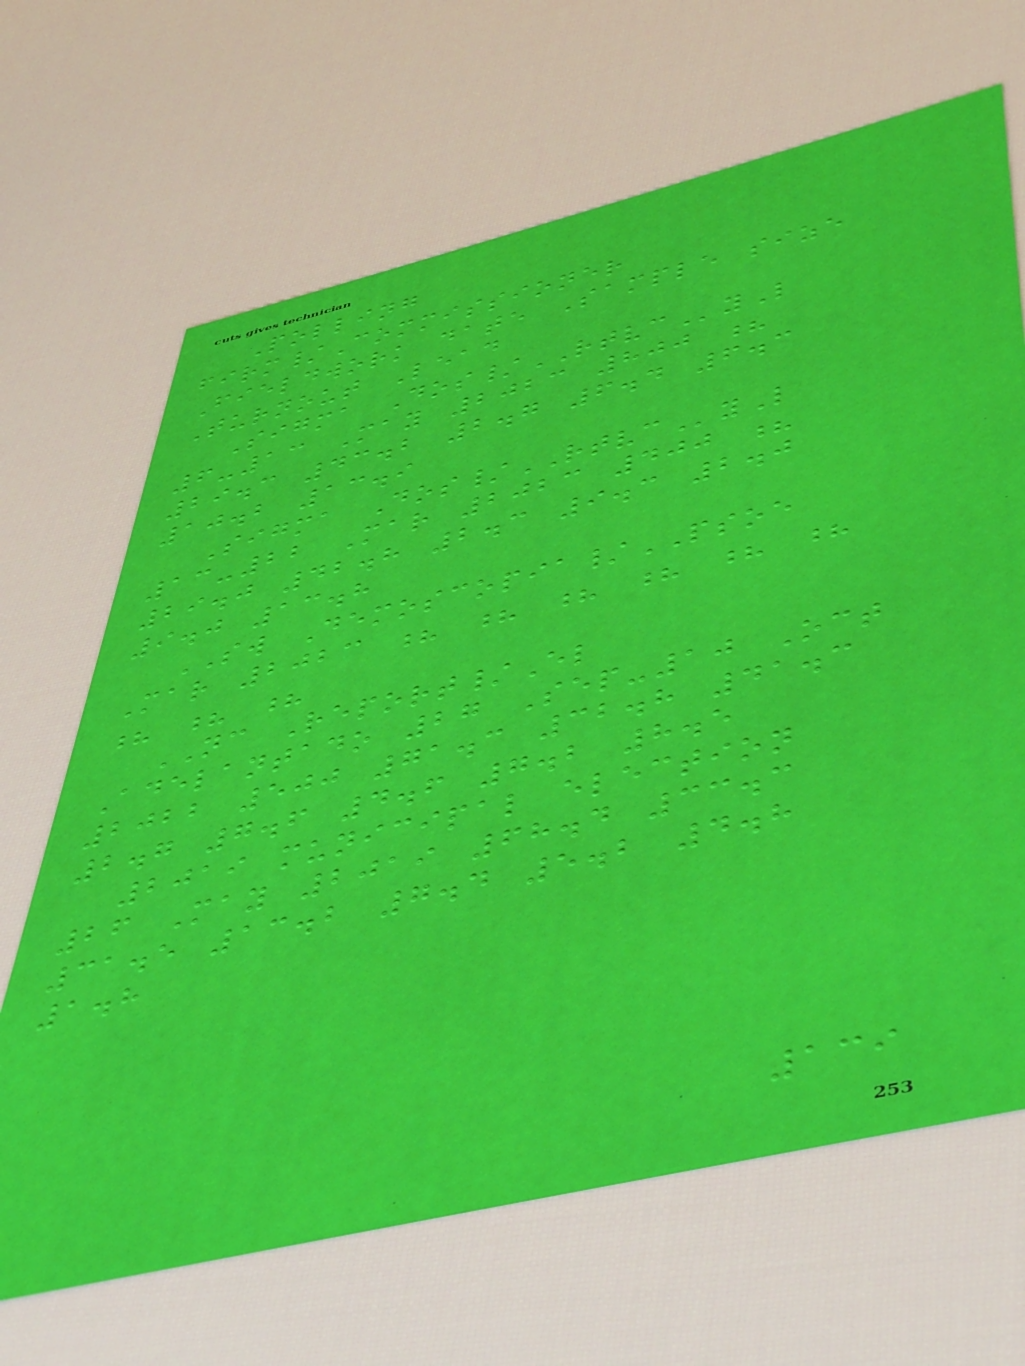Polling
firm/Commissioner
Fieldwork date Sample size
Turnout Lead
Sigma Dos/RTVCyL
6-13 May 2023 800 ?
29.3 43.2 2.7 6.4 6.3
10.2 13.9
Sigma Dos/RTVCyL
13-22 Mar 2023 400 ?
29.0 42.8 2.3 9.3 2.0
9.0 13.8
SW Demoscopia/PSOE
Mar 2023 ? ? ? ? ? ?
? ? ?
NC Report/El
Adelantado 27 Sep-10 Oct
2022 500 71.3 32.8 41.3
2.7 7.6 4.6 7.2 8.5
2019 municipal election
26 May 2019 68.4 33.3
31.5 13.2 7.4 5.2 4.8
1.8
139
